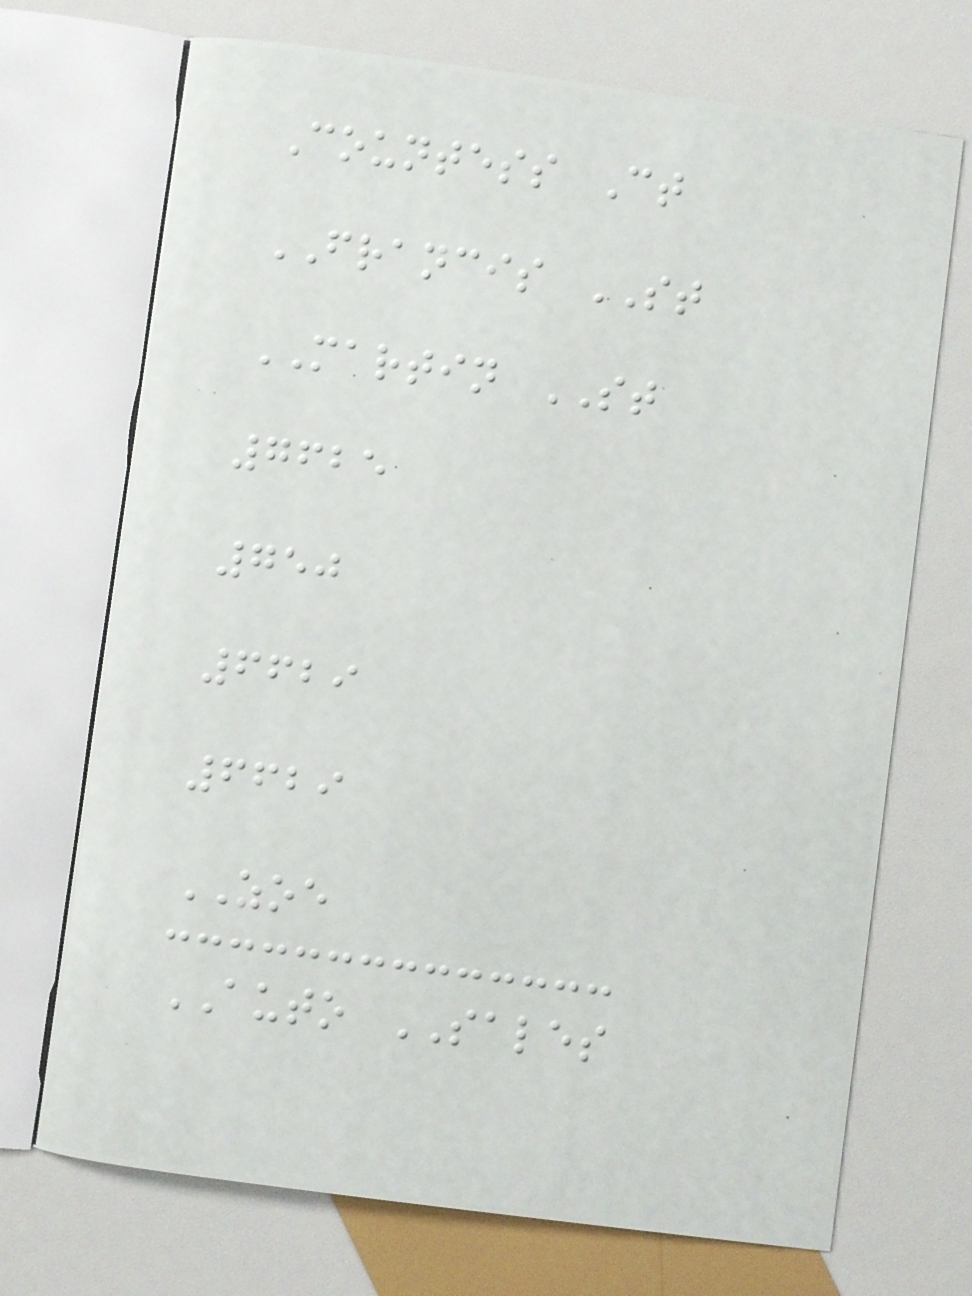Countess Ct
FRANCIS ST
MARTIN ST
7625
750
6629
6629
ZOE
AUTO SALES
